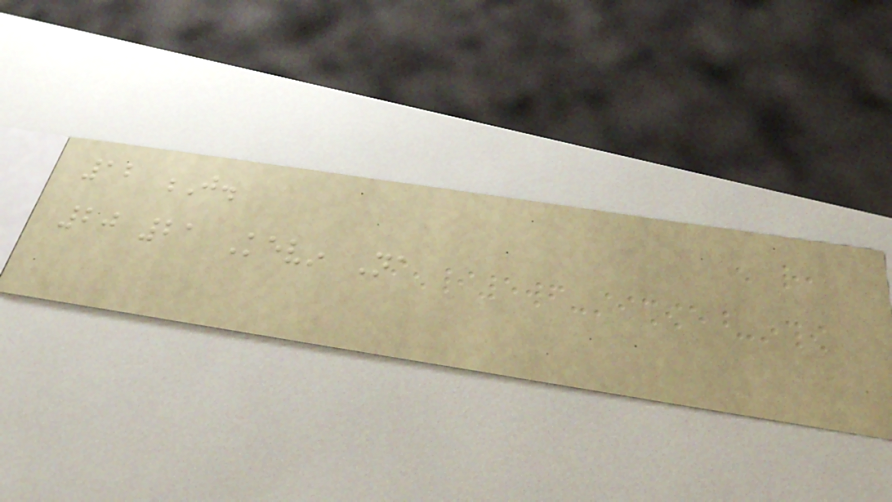12 J.
20 21 Kevin Na
